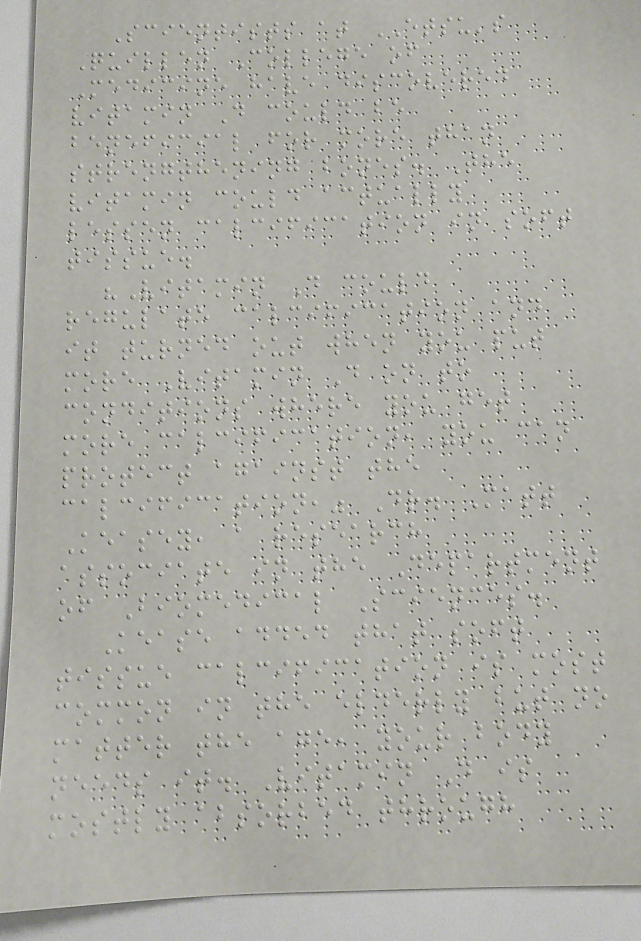Scientists at ETSU's
Quillen College of
Medicine have discovered
vitamin D could be
beneficial for more than
strengthening bones. The
vitamin could actually
lessen calcification in soft
tissue.
"Vitamin D could
regulate calcification and
it turned out when you put
more Vitamin D on to
conditions where you get
more calcification, you can
protect against the
calcification," Dr. Matt
Keasey, a research
associate in the Department
of Biomedical Sciences.
Kease added that soft
tissue calcification is most
common in the elderly but no
matter the age, your body
needs it. Vitamin D is
mostly absorbed through
